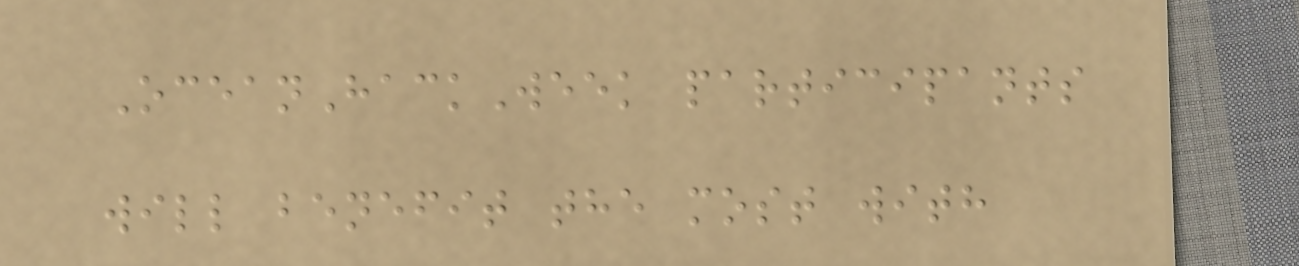OceanHackWeek participants
will benefit the most with
